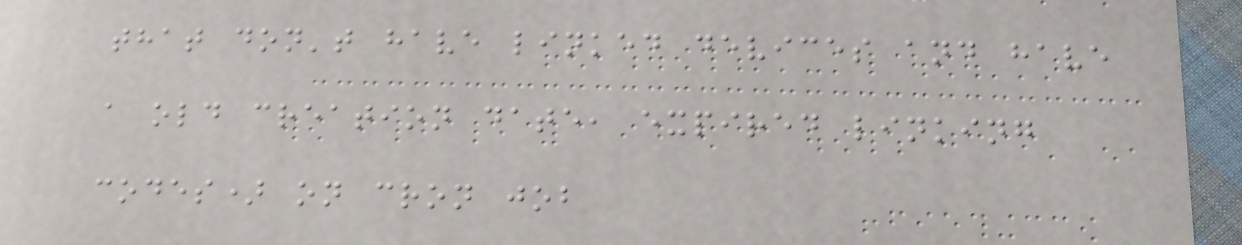that don't have linked devices and have
a old creation date, expired linking
codes) on cron job
